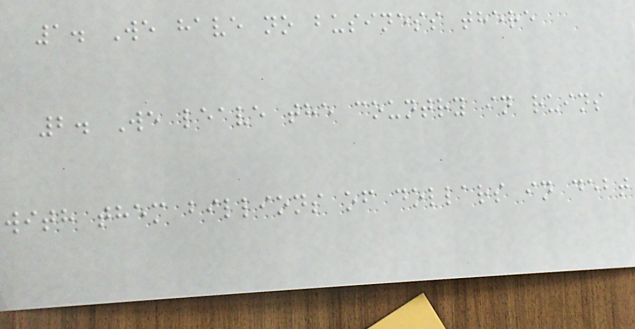1. We have no business there
2. We leave the country in ruins
with them billions of dollars in debt
